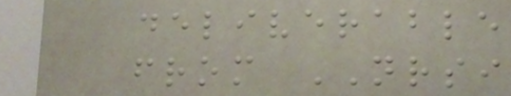deliverable
from NRSI
